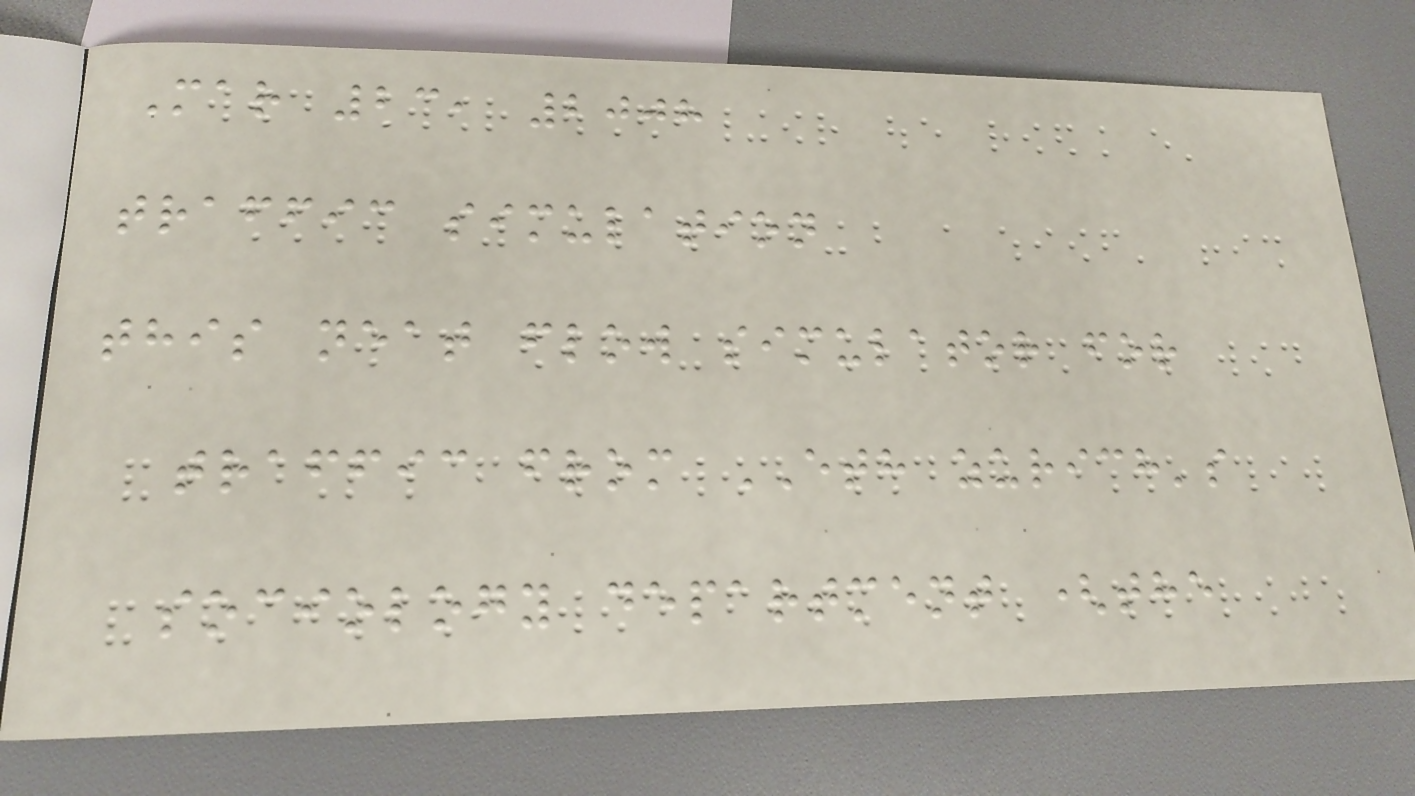Mar 23, 2008
traffic simulation
this neat flow simulator for
traffic from ETH zurich's
sociology department (the
